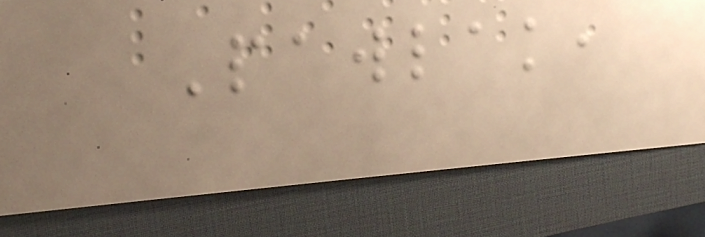Pawlak,
